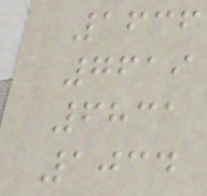1636
7619
6831
1034
